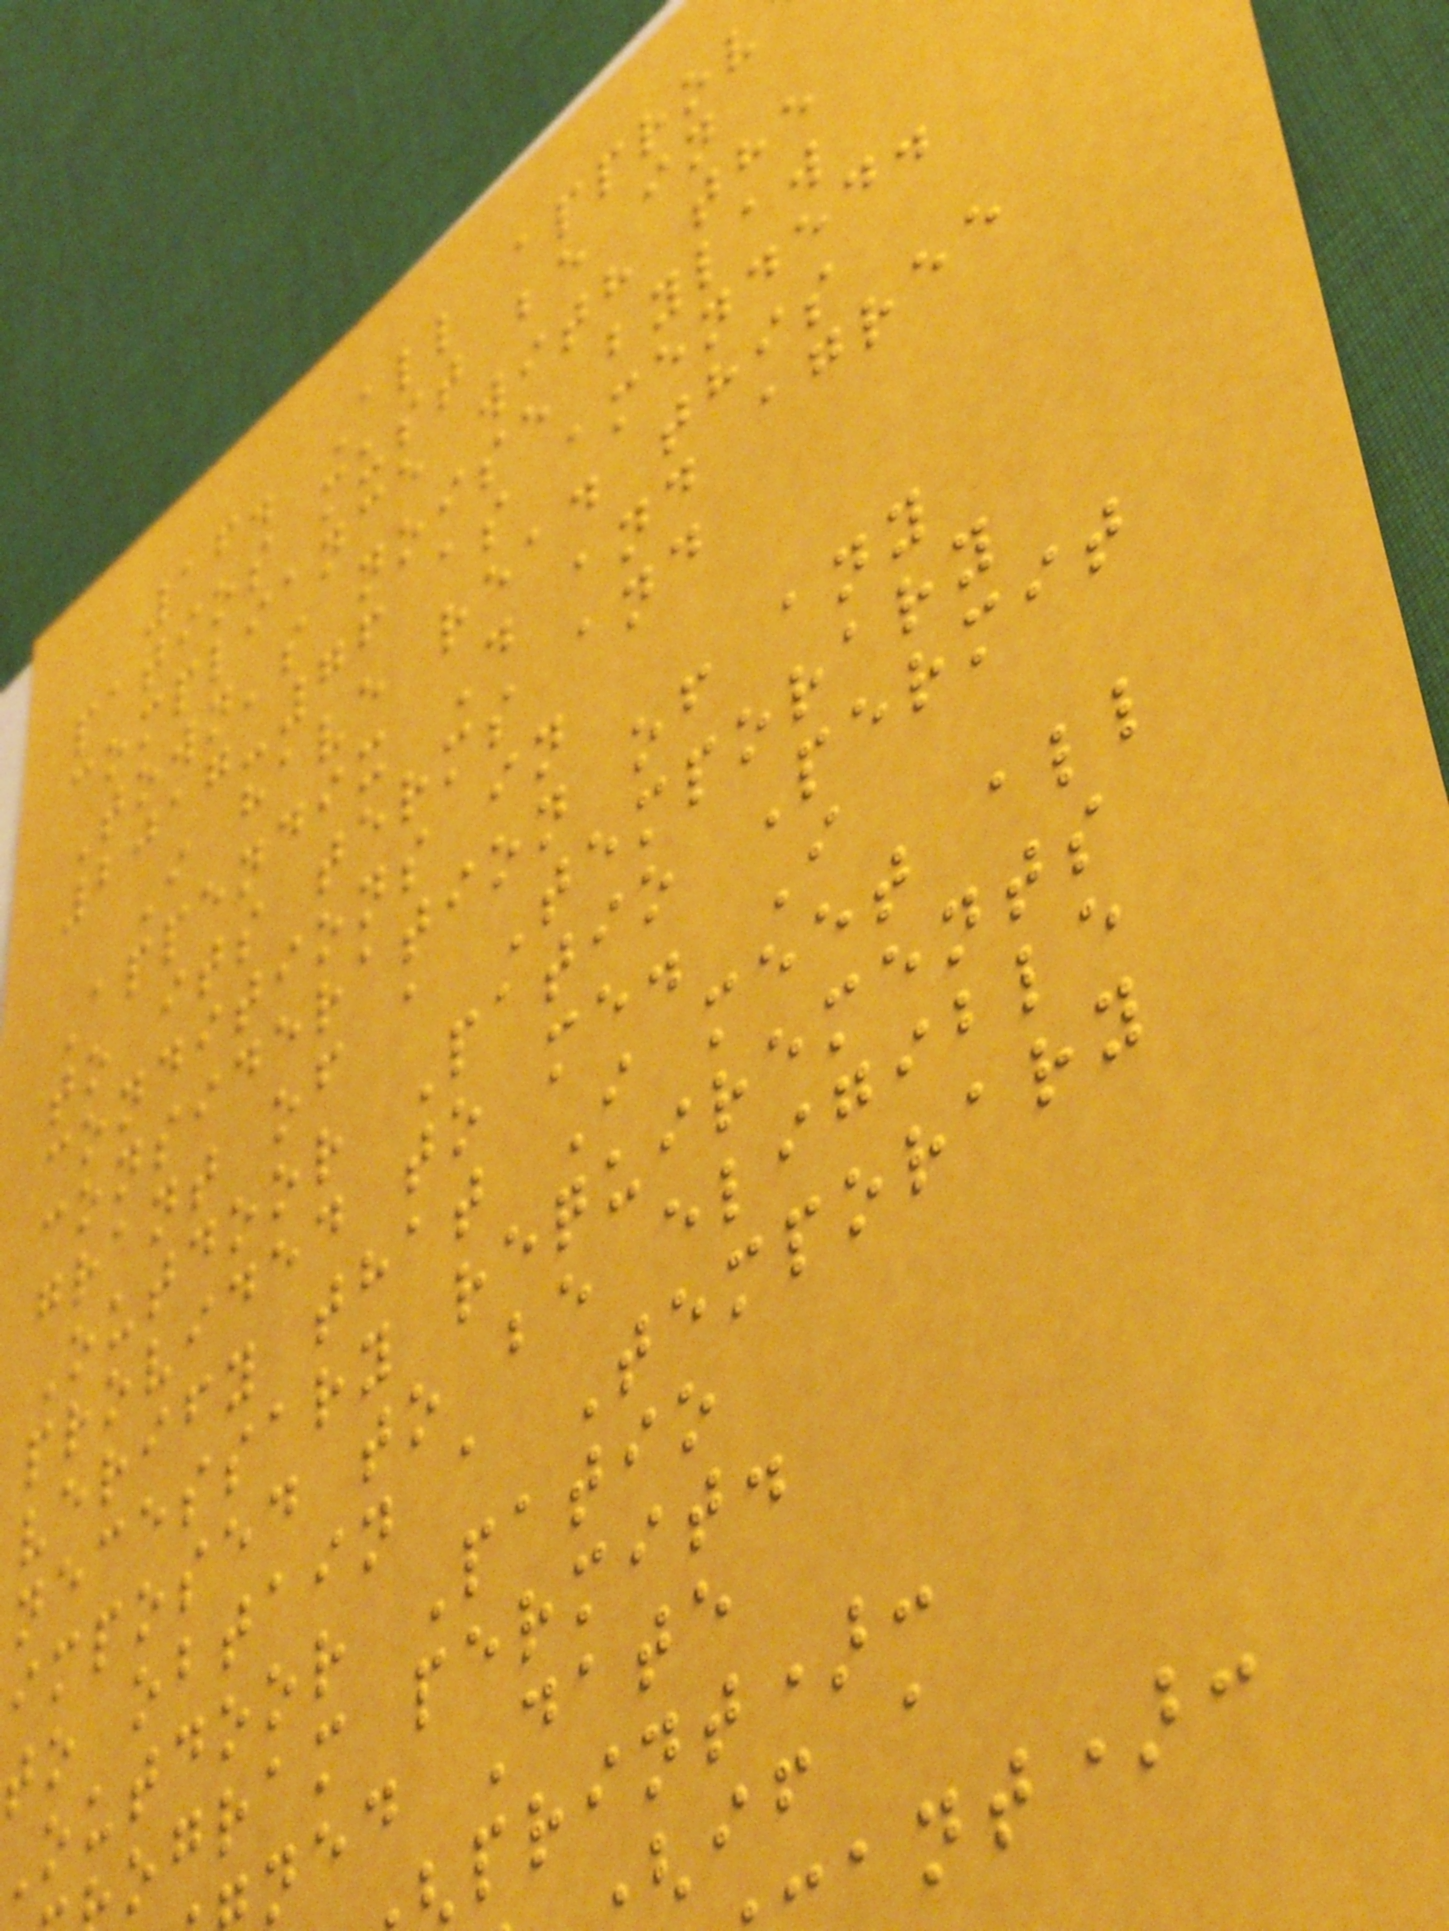16. All approv
patios must be in
compliance with the
Town's noise bylaw
2017-76 as amended.
I have read this
Appendix D and agree
to its terms and
conditions in
consideration of any
grant of a Temporary
Outdoor Patio Permit
provided to me. I
verify that I meet all
necessary requirements
imposed to be eligible
to obtain a Temporary
outdoor Patio
ogram permit.
ned Date
print):
if a
ant):
